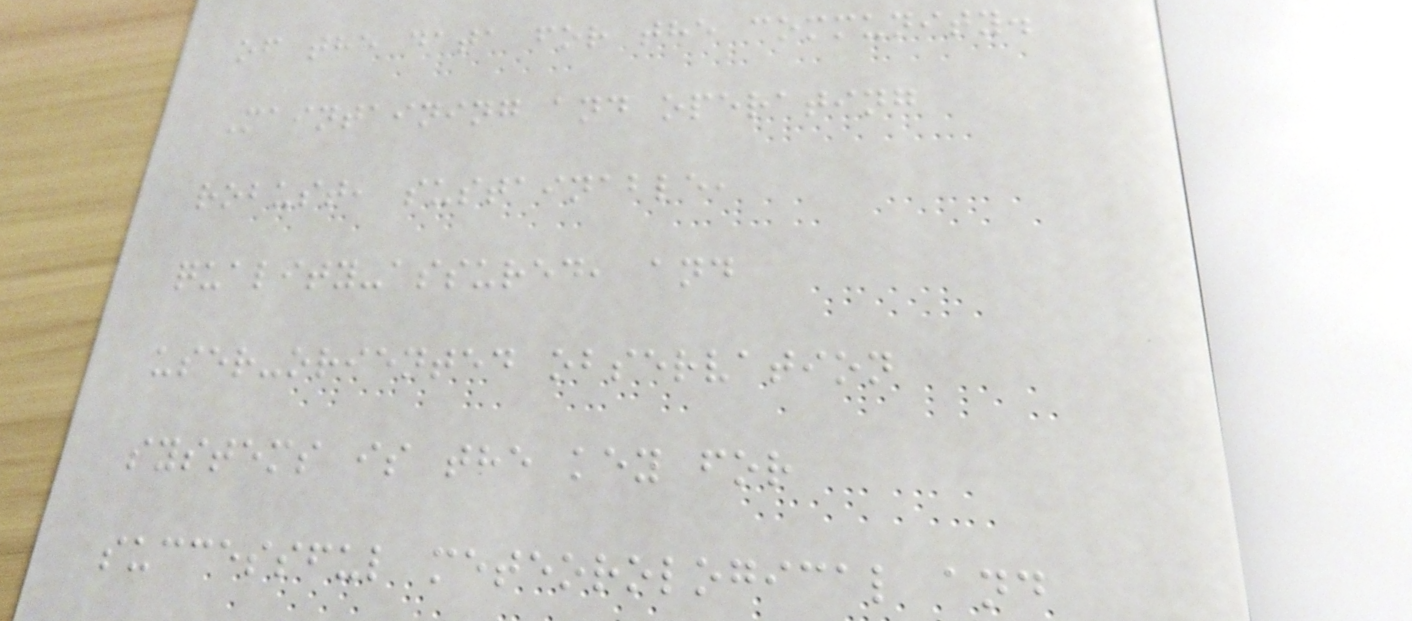of the data for the community.
Maintaining and operating
robust, sustainable,
quality-assured, and
user-oriented observation
systems is the key for
successful meteorological and
